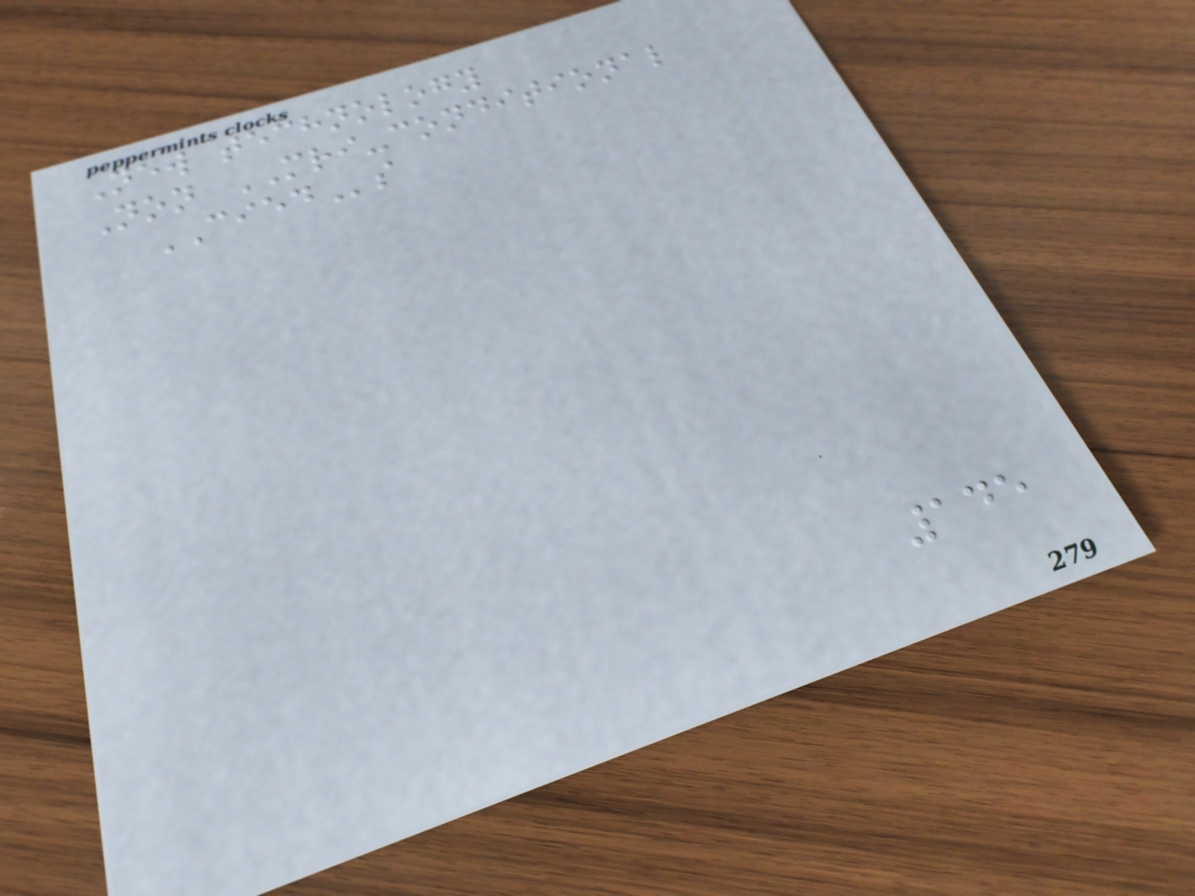New technology
Non MRI-conditional
CIEDs
145
